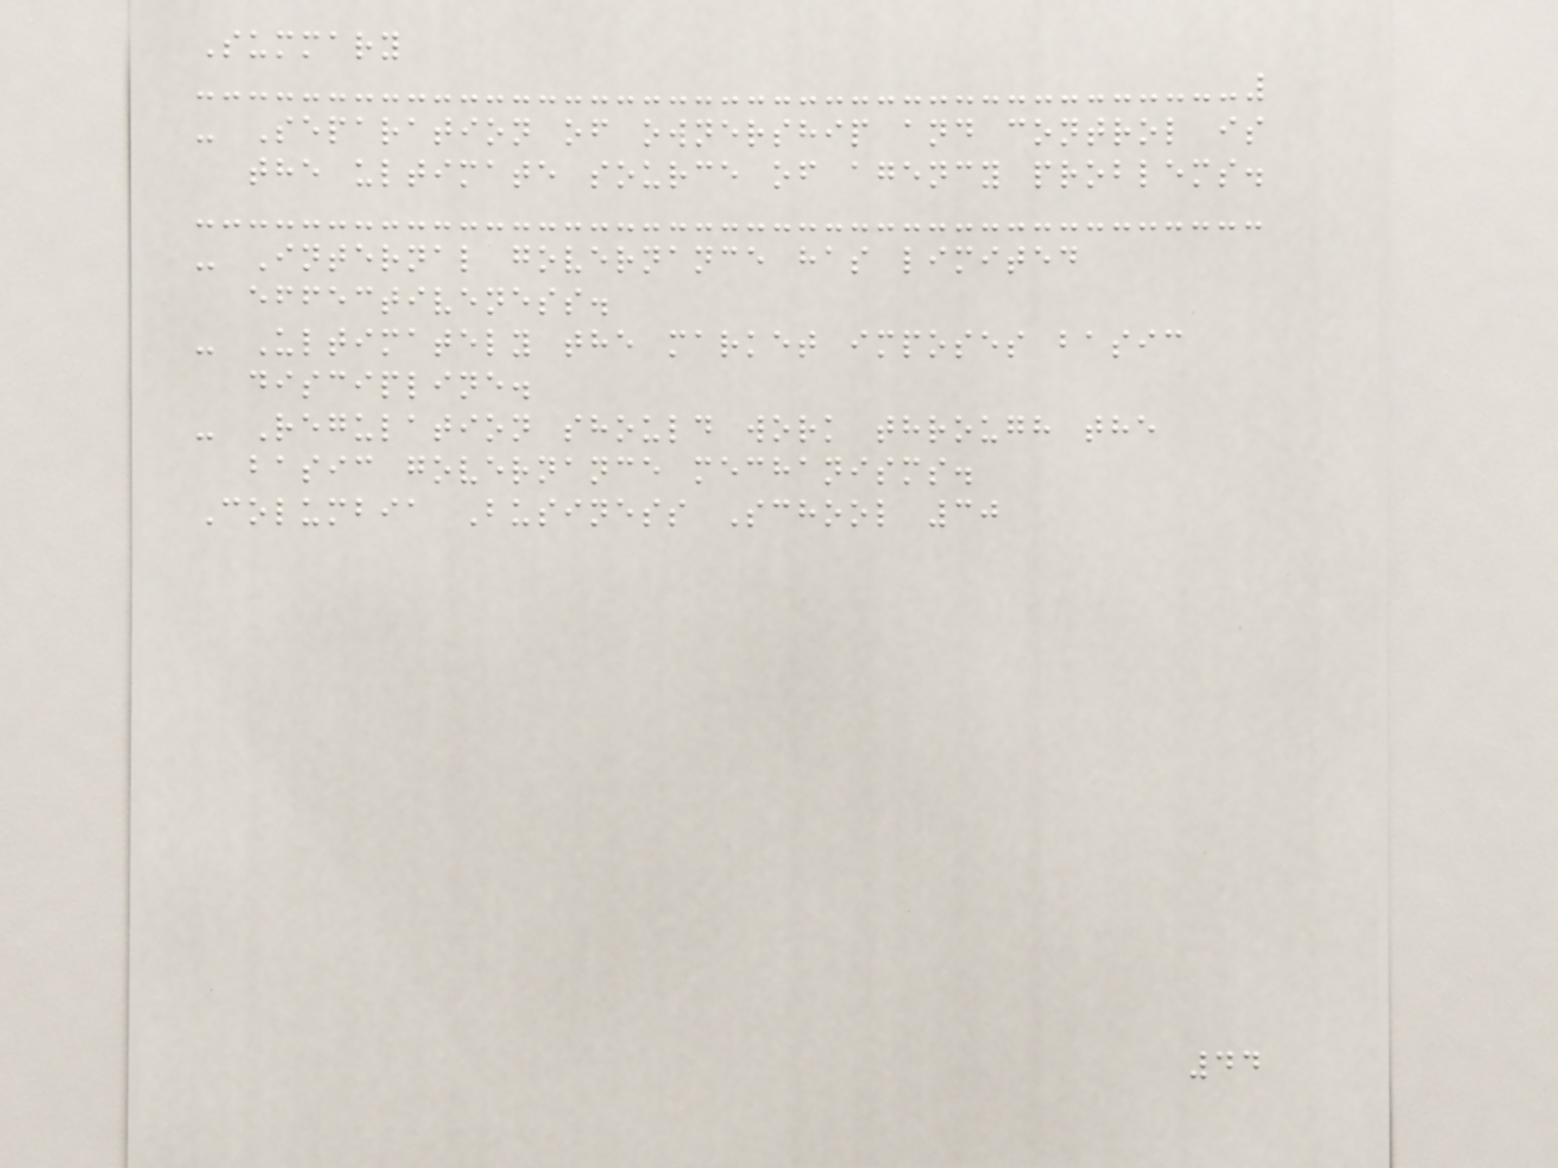Summary
- Separation of ownership and control is
the ultimate source of agency problems.
- Internal governance has limited
effectiveness.
- Ultimately the market imposes basic
discipline.
- Regulation should work through the
basic governance mechanisms.
Columbia Business School 30
44
